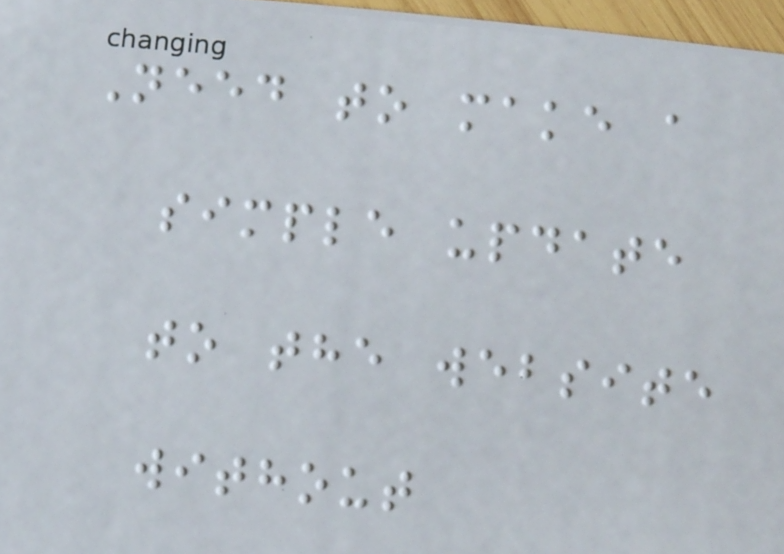Need to make a
simple update
to the website
without
